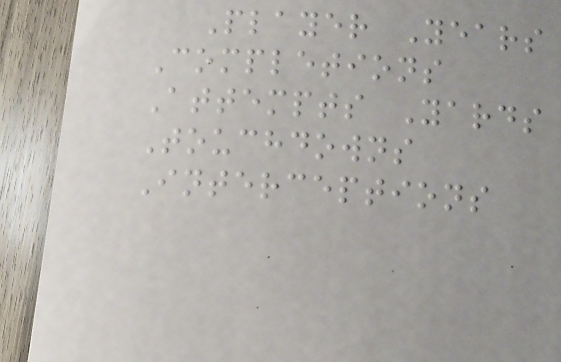Player Years
Completions
Attempts Yards
Touchdowns
Interceptions
